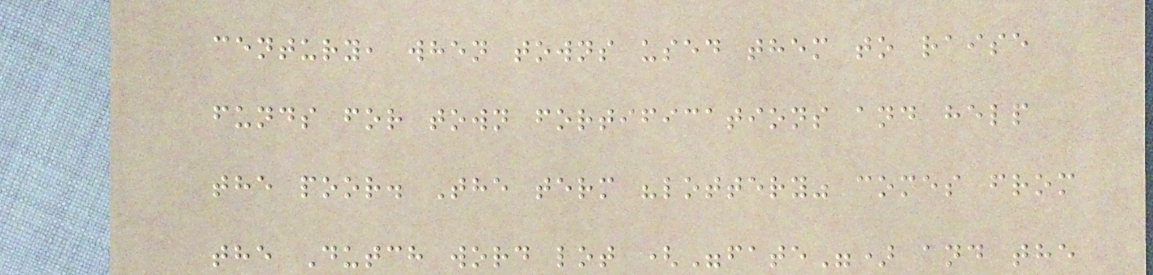century, when towns used them to raise
funds for town fortifications and help
the poor. The term "lottery" comes from
the Dutch word lot ("fate") and the
